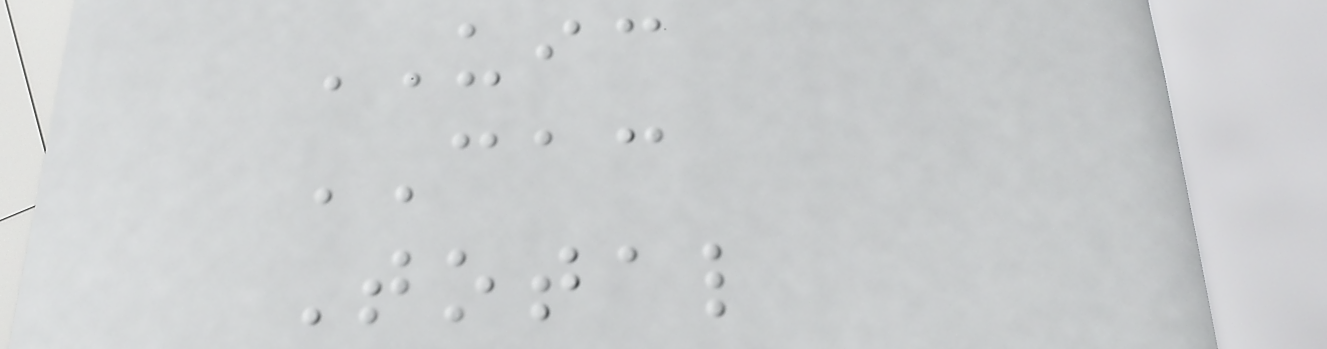UIC
CAC
Total
